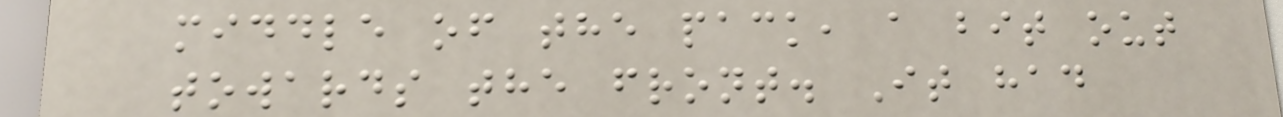middle of the pack, a bit out
towards the front. It had
